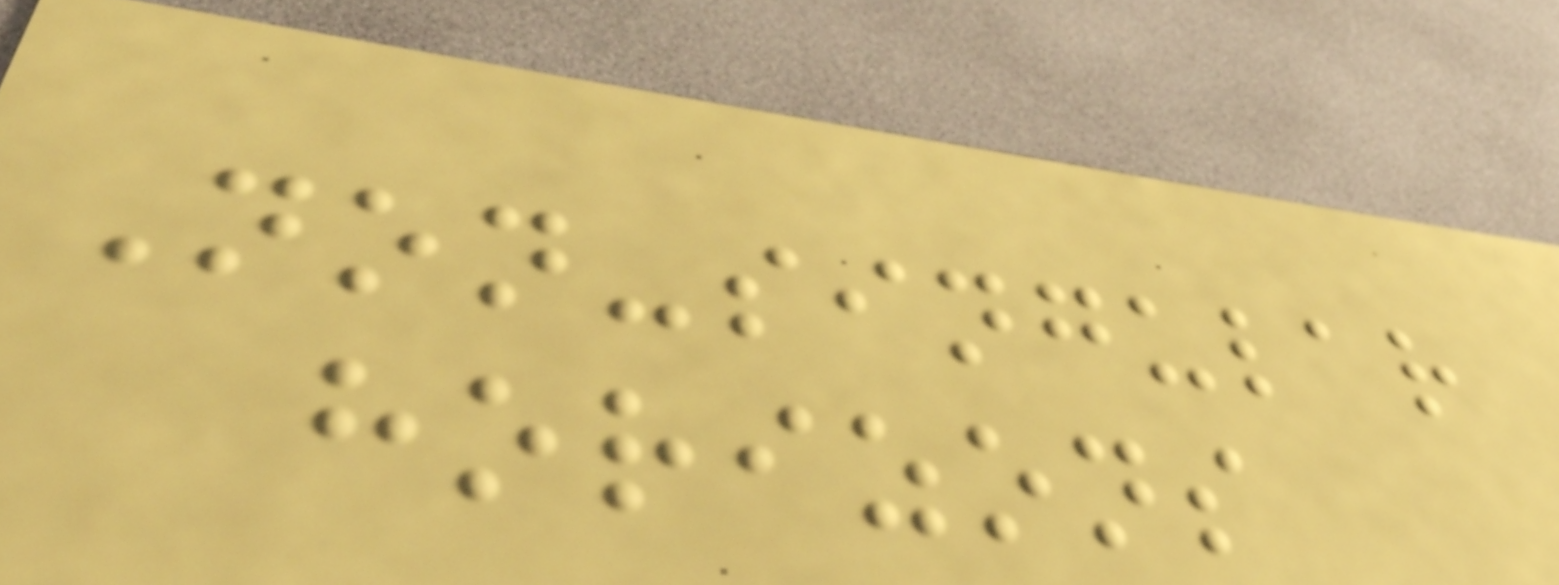Non-singular
horizons
